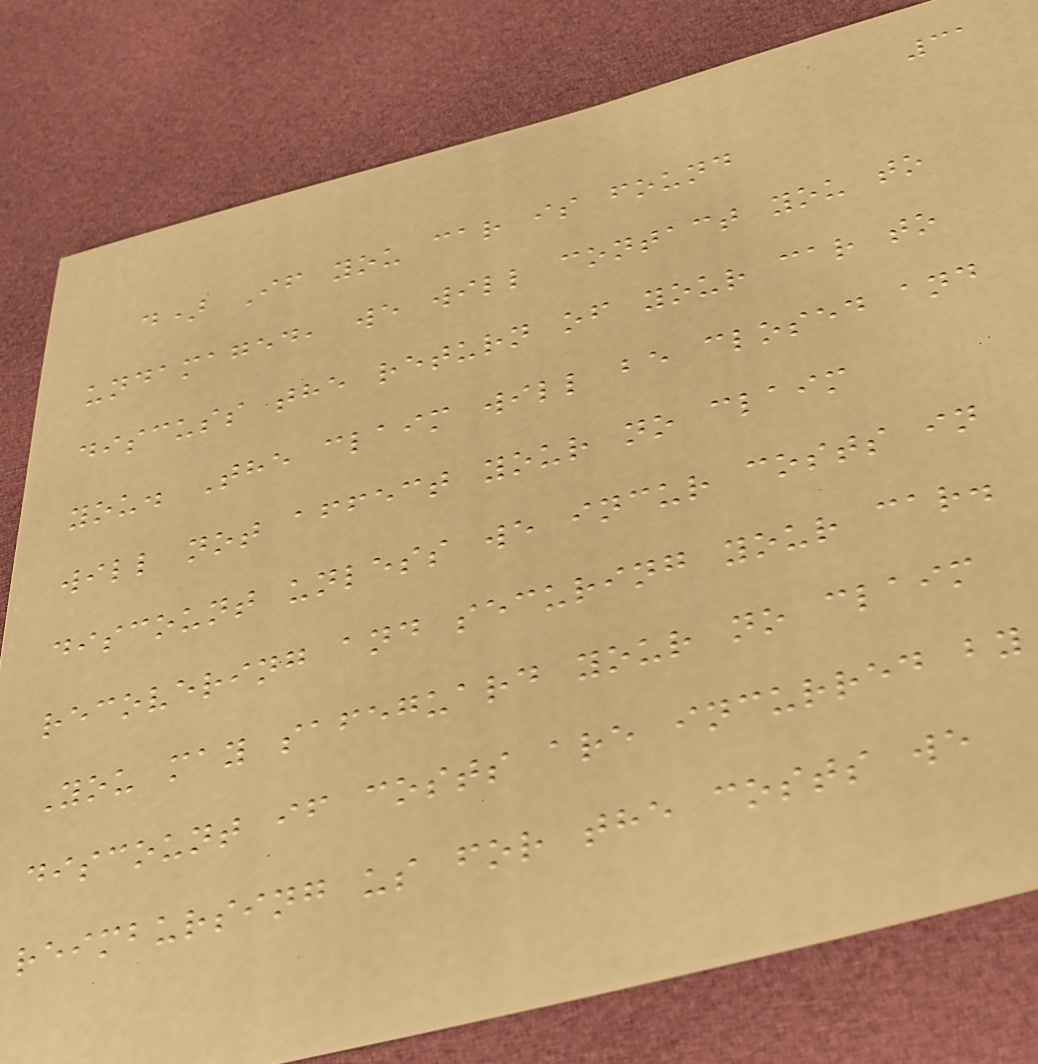31
d) If you car is found
undamaged, we will contact you to
discuss the return of your car to
you. The claim will be closed and
will not affect your no claim
discount unless we incur costs in
recovering and securing your car.
You may safeguard your no claim
discount if costs are incurred by
reimbursing us for the costs we
